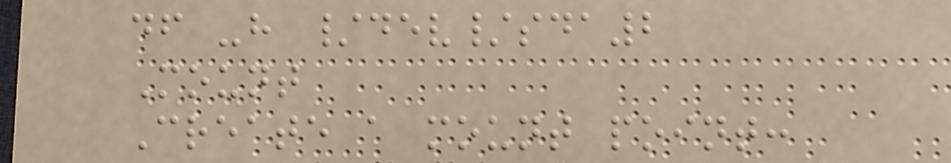df -h /dev/sda2
Mount
Create a mount point:
